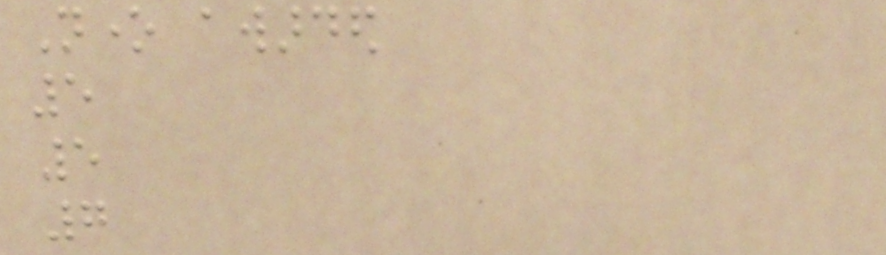None awarded
5
5
7
